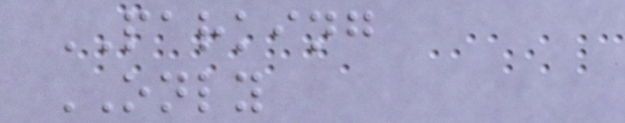PARKING
ONLY
